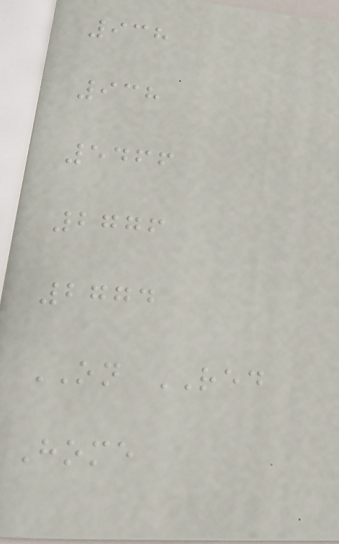938
938
5466
2776
2774
ON RED
Home
